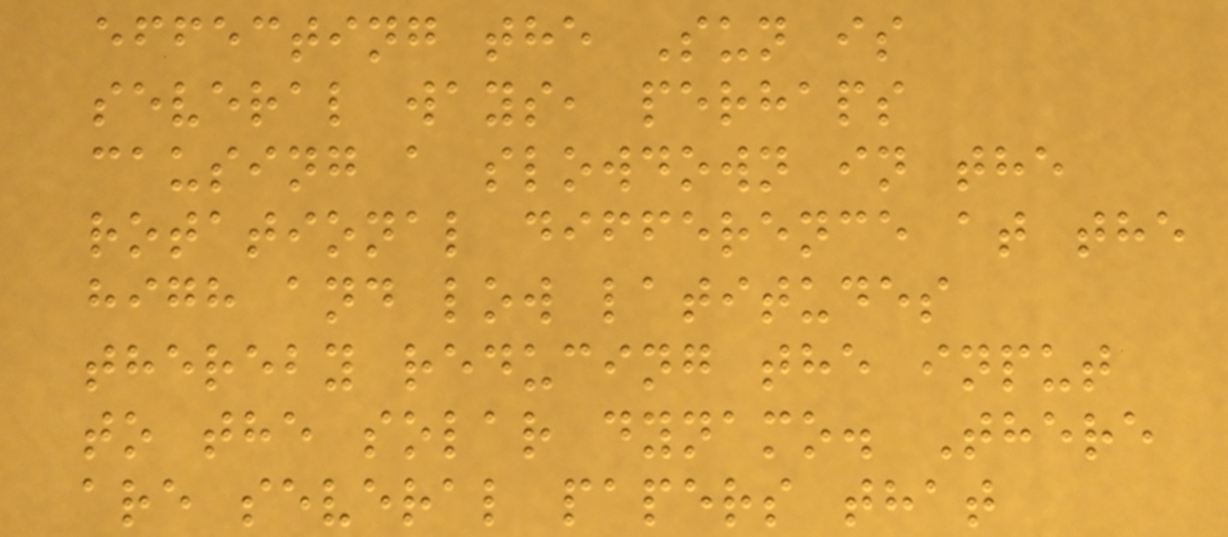effecting the Sun is
several ways, perhaps
causing a slowdown in the
rotational difference at the
high and low latitudes
thereby reducing the input
to the solar dynamo. There
are several papers that
